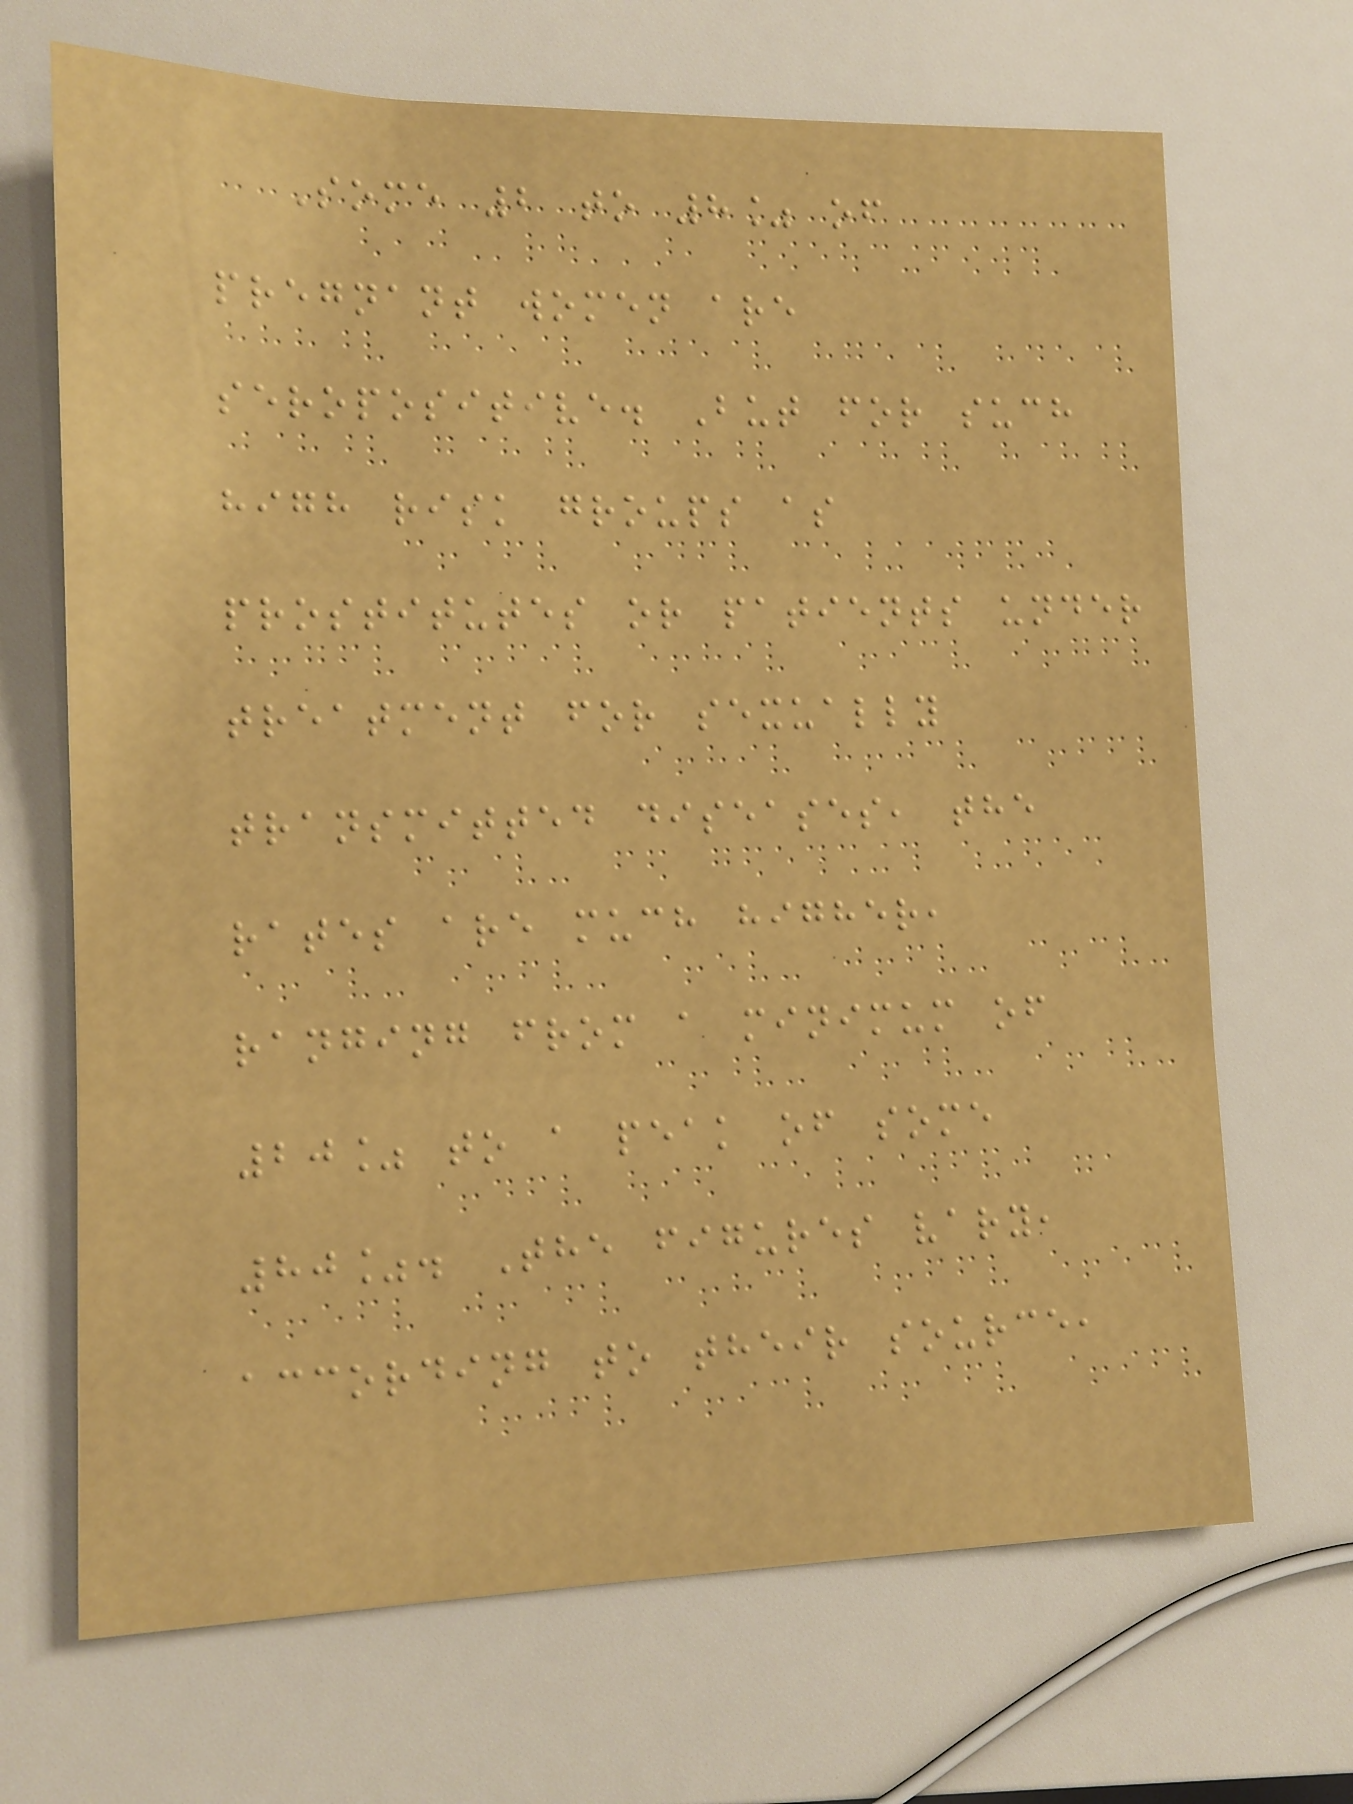Some 2 to 8% of
pregnant women are
seropositive. But for such
high risk groups as
prostitutes or patients under
treatment for sexually
transmitted diseases, the
rates are much higher,
ranging from a minimum of
20% to a peak of some
80%. The figures vary,
according to their source,
